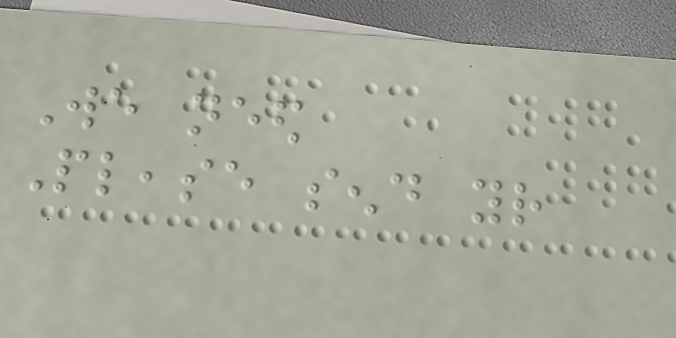We need
Please send your
